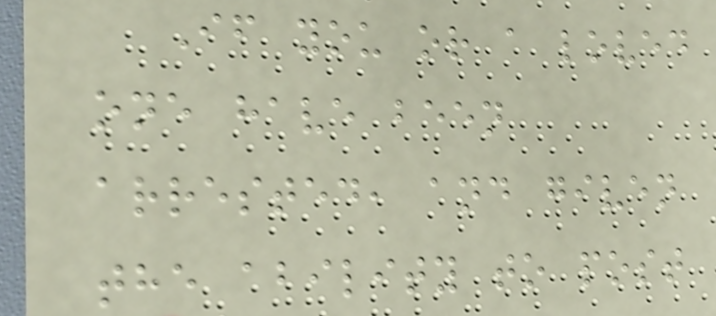If you or a loved
one have been
arrested, and given
the ability to post
